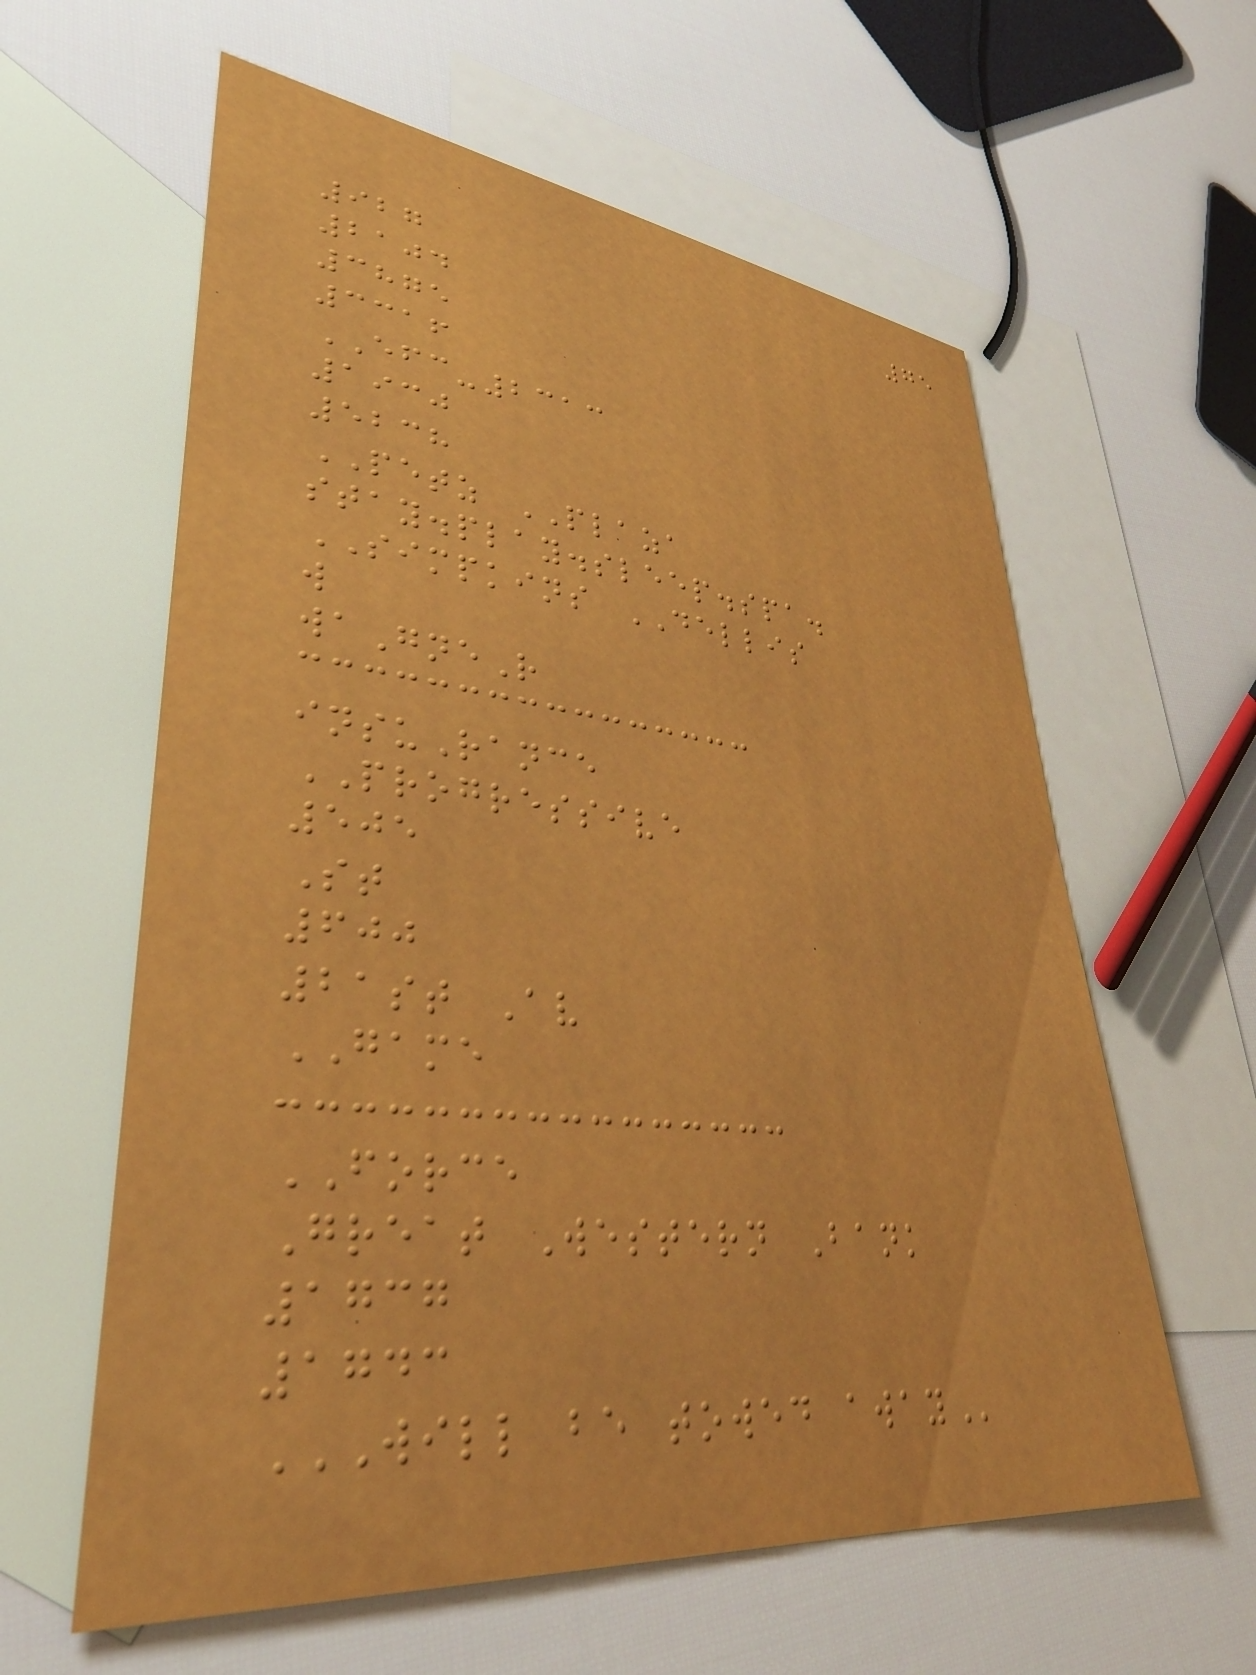75
927
2104
3875
3316
EFC-2313
1930
5238
PETZ PLAZA
stay.play.sleep.spa.
SIMPKINS DELLIS
w
waGneR
insuRance
PROGRESSIVE
505
St
600
21st Av
GAME
FORCE
Great Western Bank
1737
1743
WILL BE TOWED AWAY
